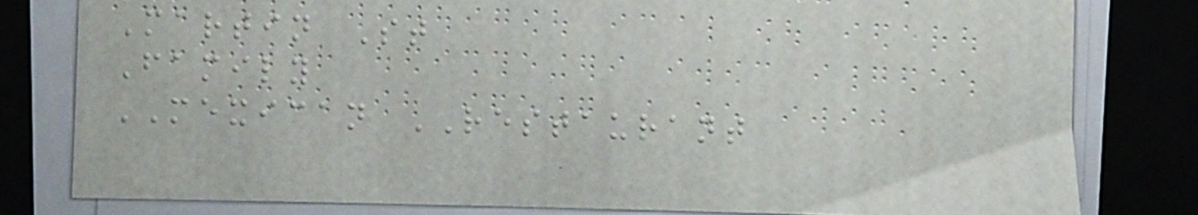Martin St
Family
MEXICAN RESTAURANT
